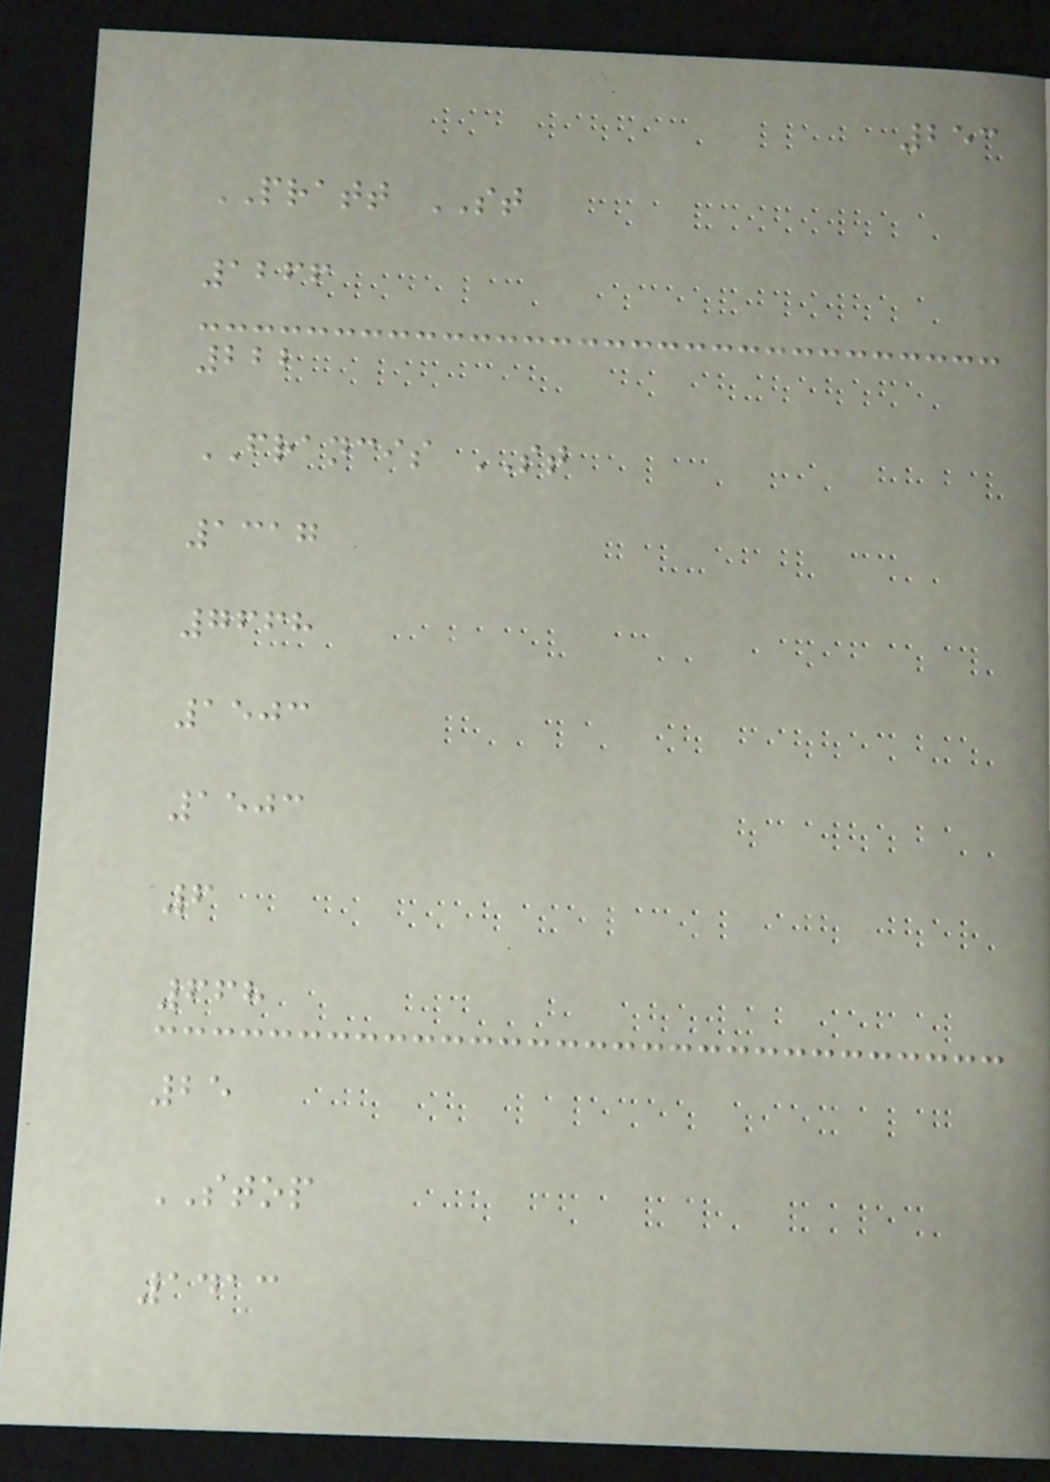253
PRATT ST
1266
222
FRANCIS ST
1317
7668
1503
1503
6
668
25
STOP
1413
